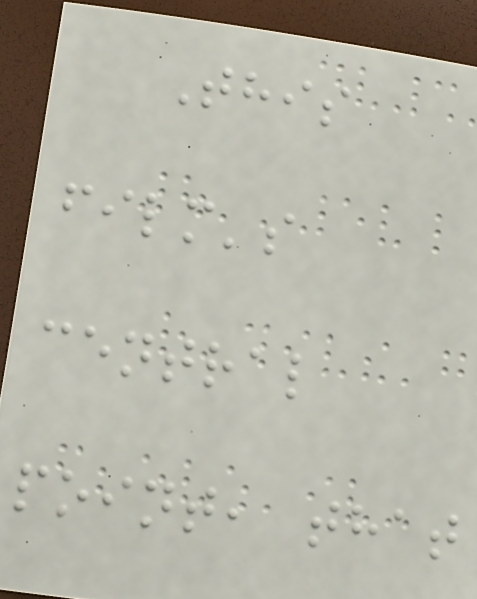This
film's
central
point, that
